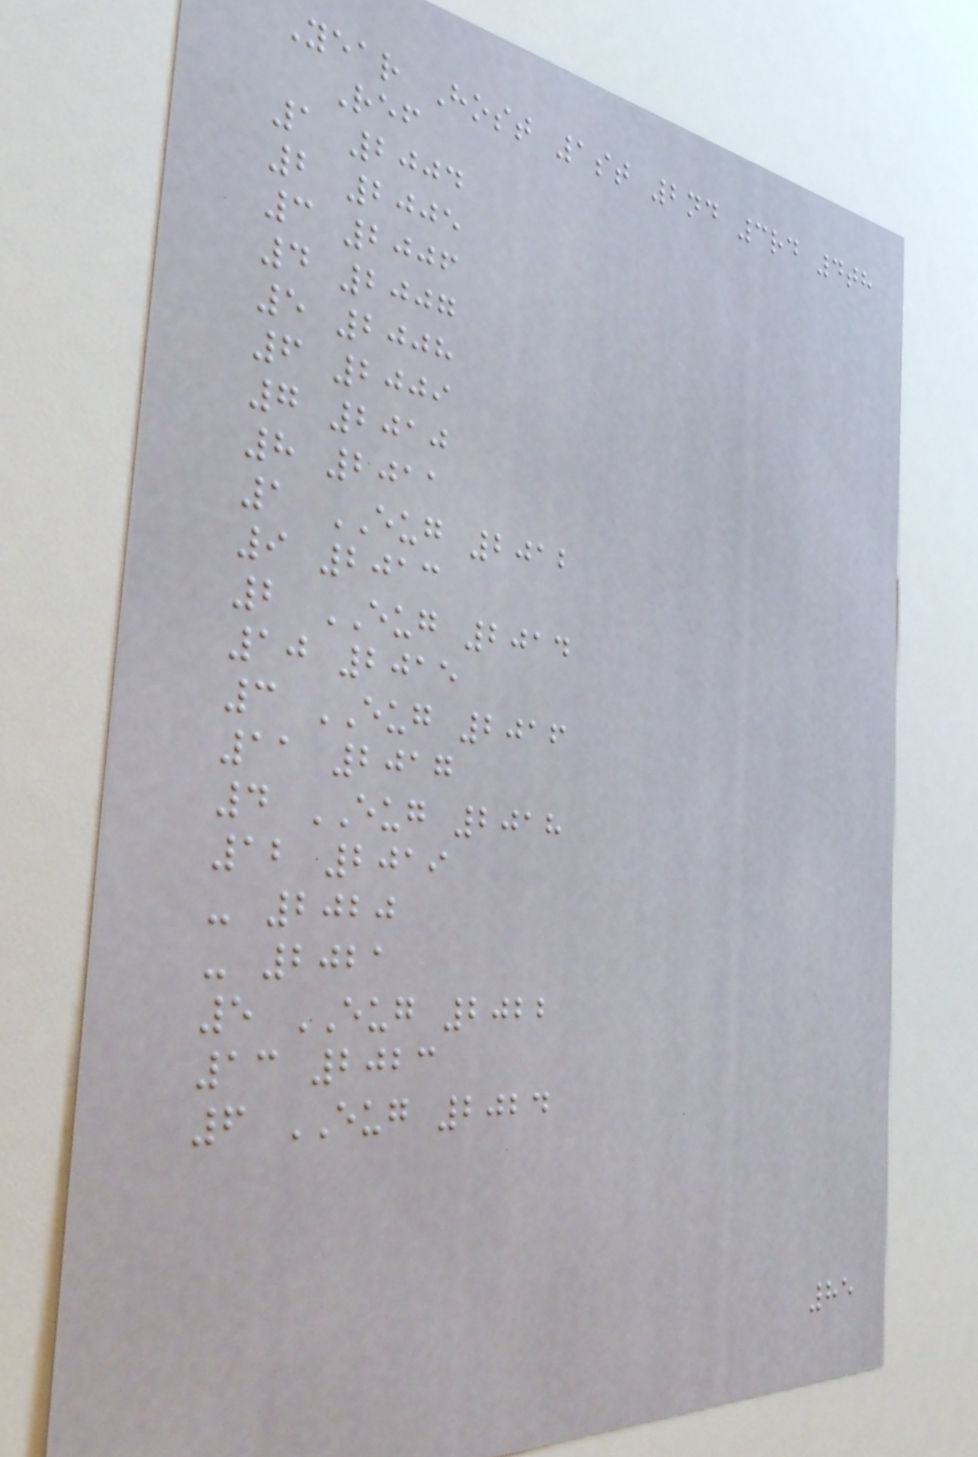Year Host 1st 2nd 3rd 4th
Ref
1 2004
2 2005
3 2006
4 2007
5 2008
6 2009
7 2010
8 2011
1 EUG 2012
9 2013
2 EUG 2014
10 2015
3 EUG 2016
11 2017
4 EUG 2018
12 2019
- 2020
- 2021
5 EUG 2022
13 2023
6 EUG 2024
85
